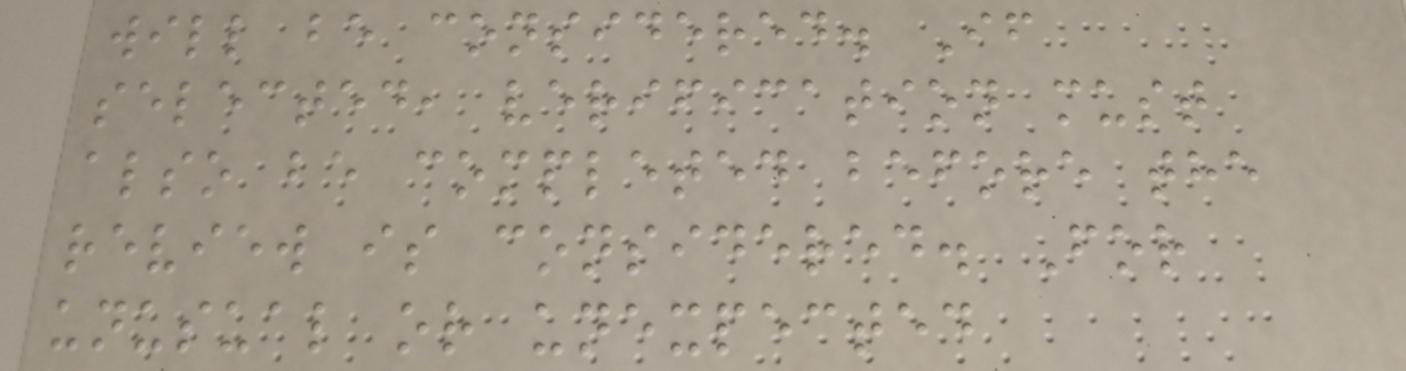will be considered. If
selected, verification must
also be completed before the
review is considered. For
unusual or unexpected
